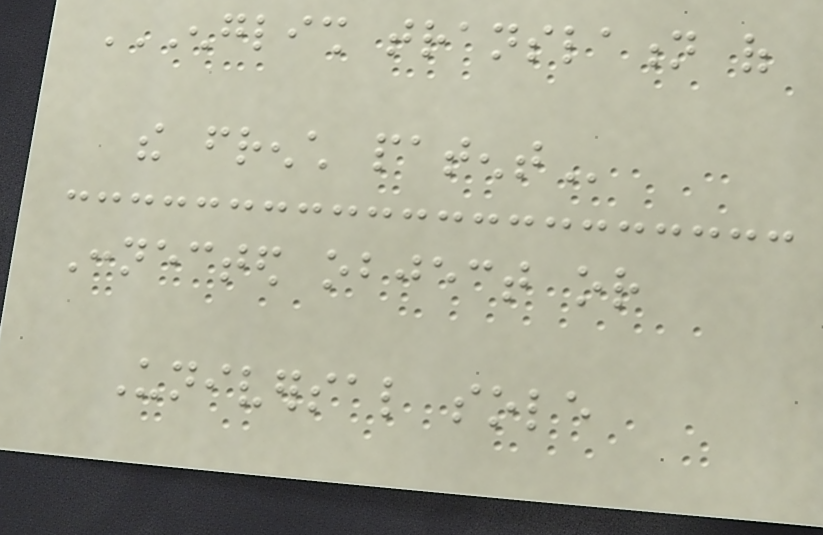ENGLISH TRANSLATION OF
THE FRENCH PATENT
Connected object or
Universal sole
